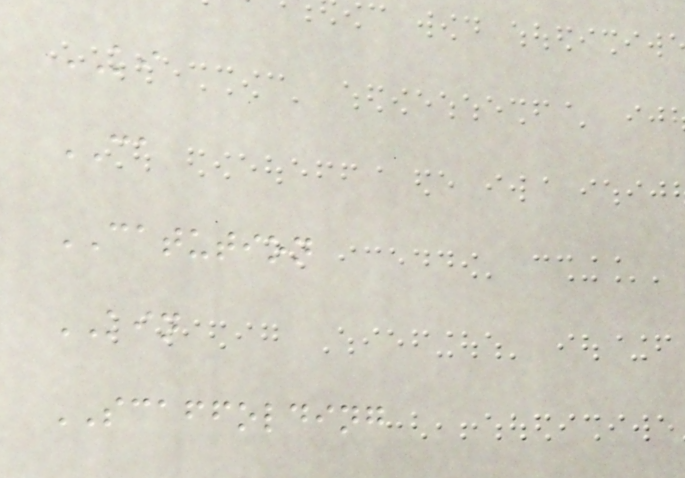KI
CA
CATUTION
KIN
SCAFFOLDING
